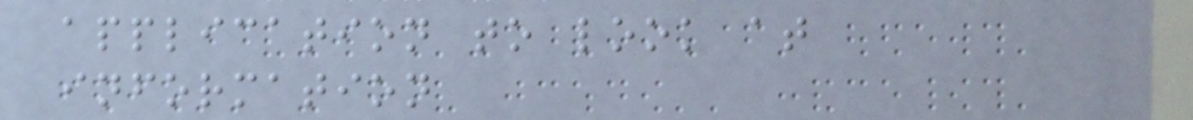application to look at
information
